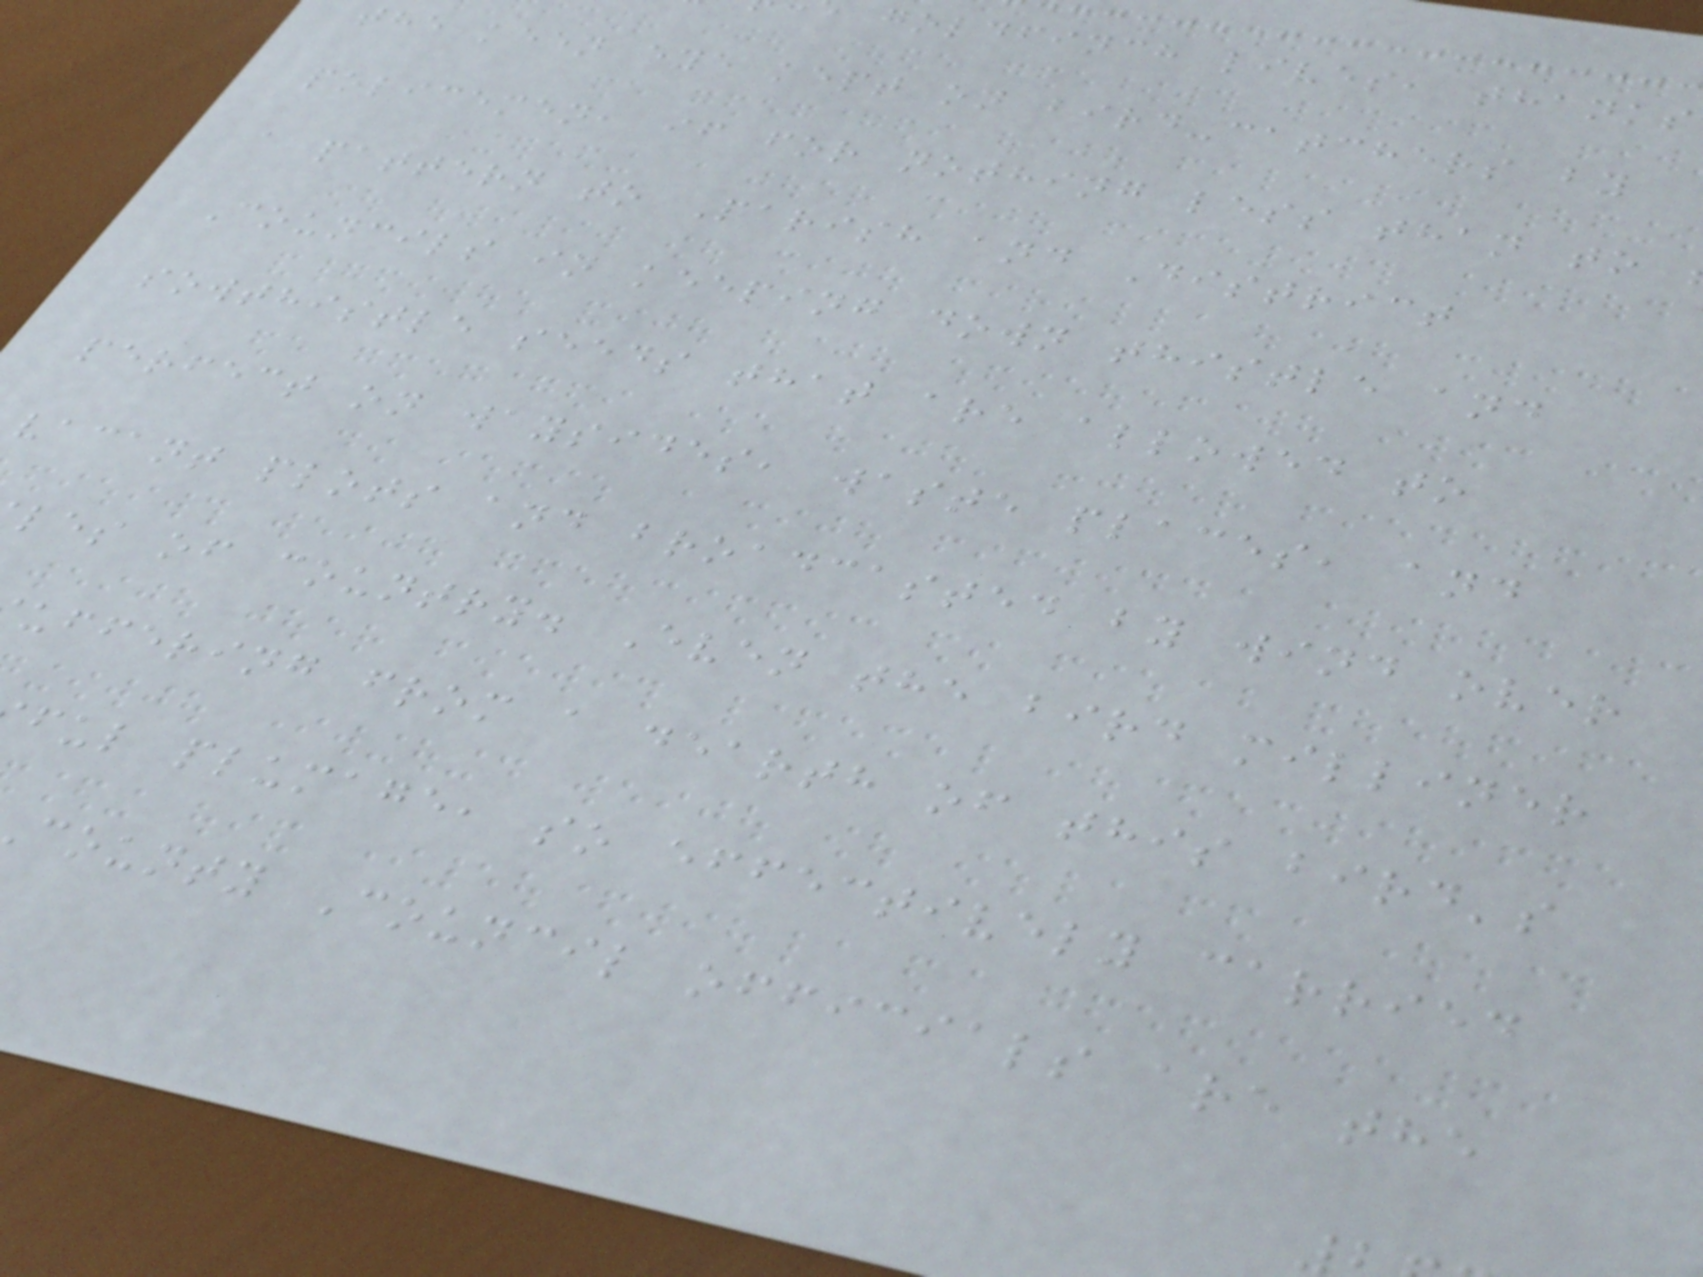goldfinch lives, thanks
the keen eye kept on bird-catchers by
policemen, if for nothing less than to
a pattern to Parish and District
Councils in keeping down thistle and
sowthistle seeds that are allowed to
perfect on waysides, waste places, and
vacant plots and broadcasted by wind over
les of country. Even the bird milliner
uffering from a dearth of this bird's
ful plumage, so effectively carried
county Council officials are the
